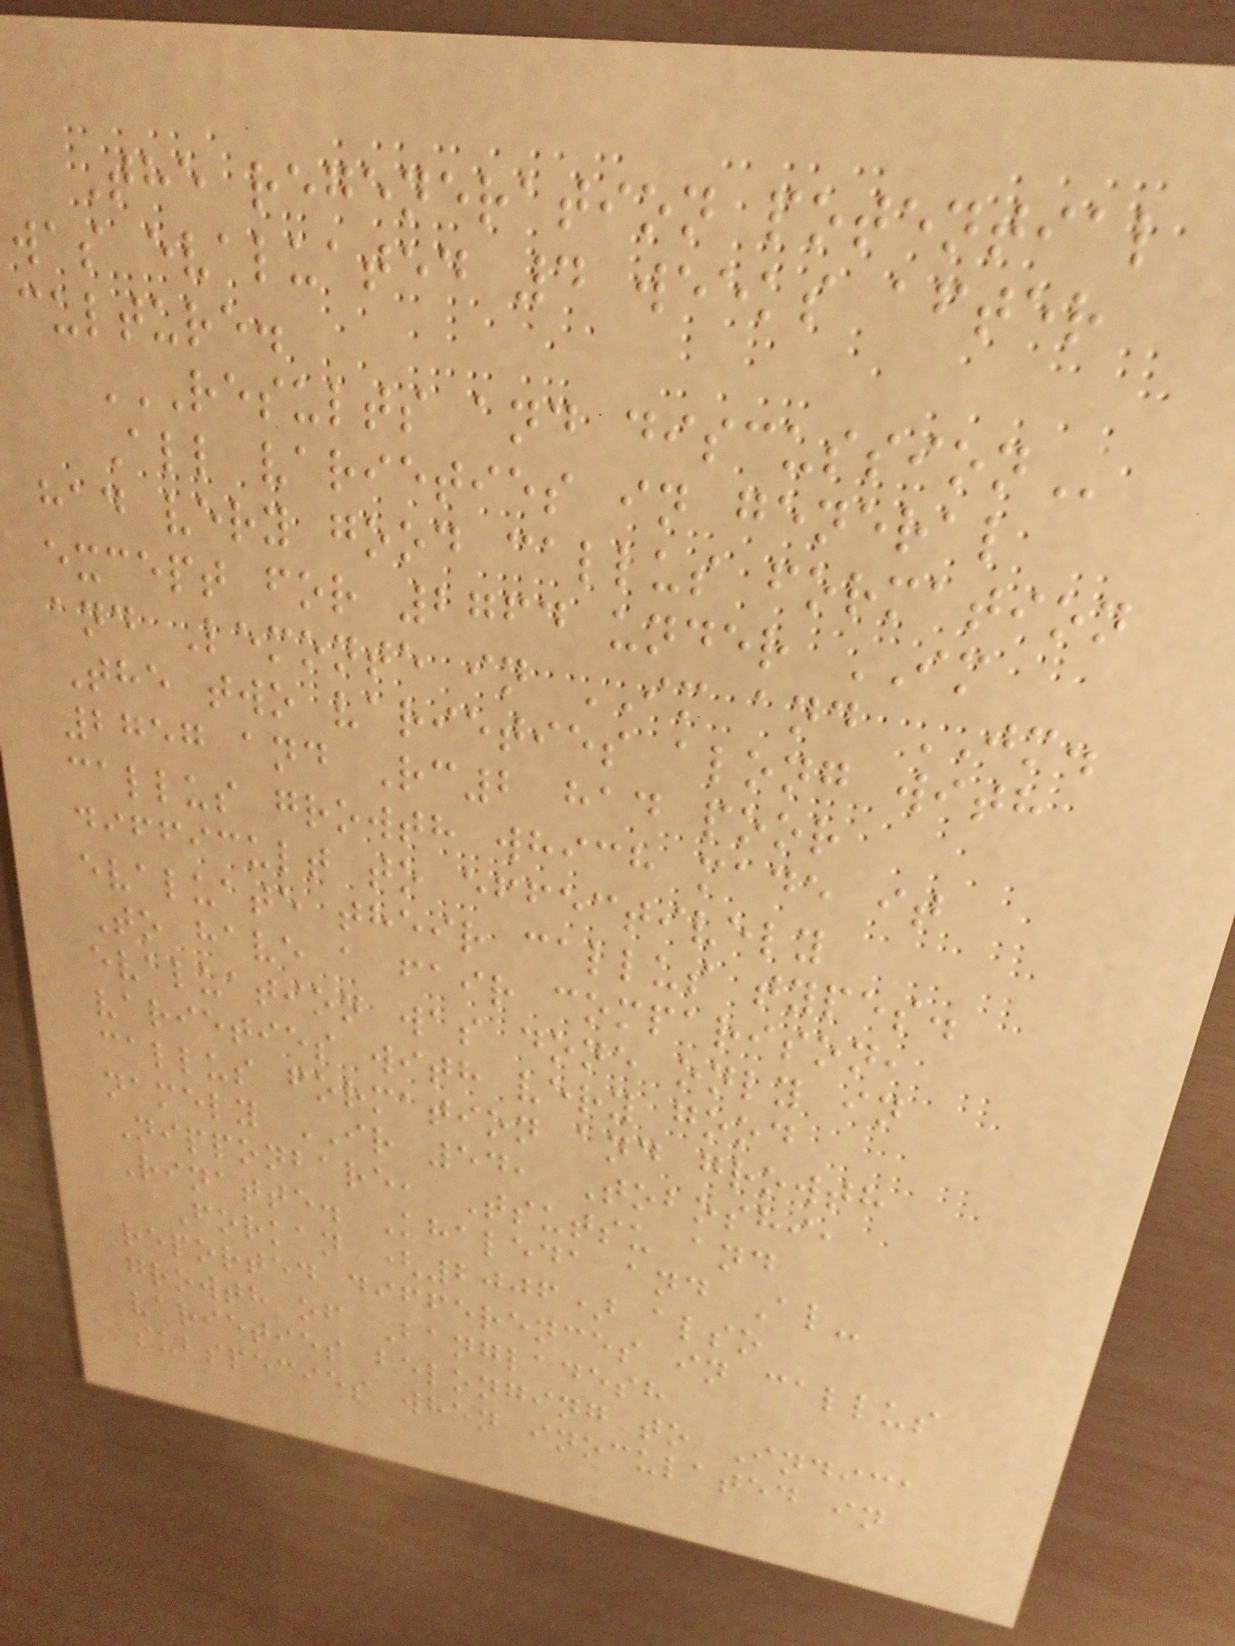The regeneration potential
was evaluated 4 weeks after
culture.
RESULTS AND DISCUSSION
All varieties in general
had very good callus formation
except for 2764 under IM
and Lemonte in IM and JM.
The two varieties along with
2757 and Rc2 had poor
callus growth which made it
difficult to effectively
evaluate their callus types.
To have a fair comparison,
evaluation was done only in
varieties with very good
callus formation and growth
namely IR 54, Toboshi,
Nipponbare, Tsutsu and
Rinatte. Khaleda and Al-
Forkan (2006) also
reported differences in callus
growth of Bangladesh
varieties belonging to Indica
subspecies when inoculated in
